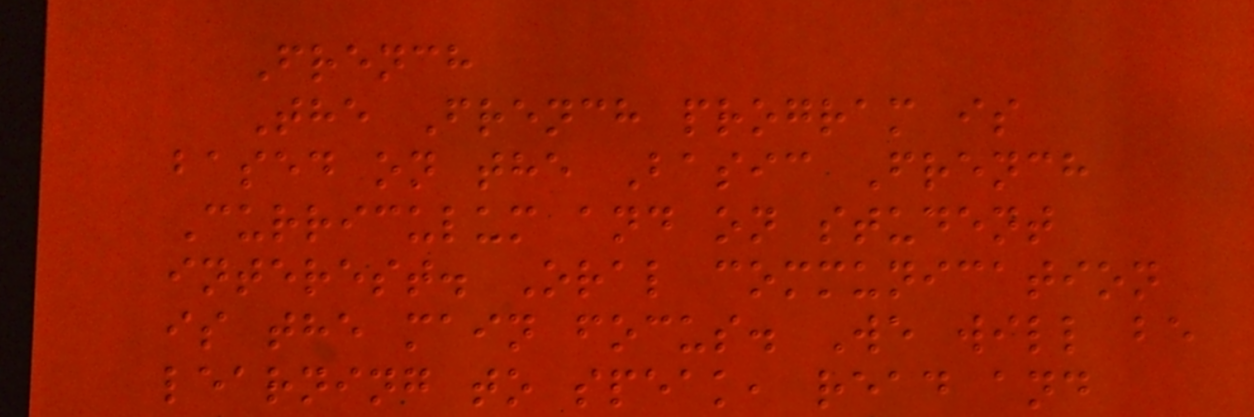French
The French program is
based on the Basic French
Curriculum and on student
interest. Oral communication
is the main focus. We will be
learning to speak, read and
